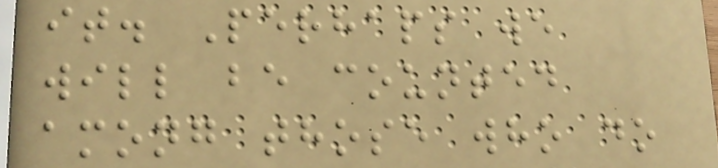it. Perhaps we
will be counted
among those who do
